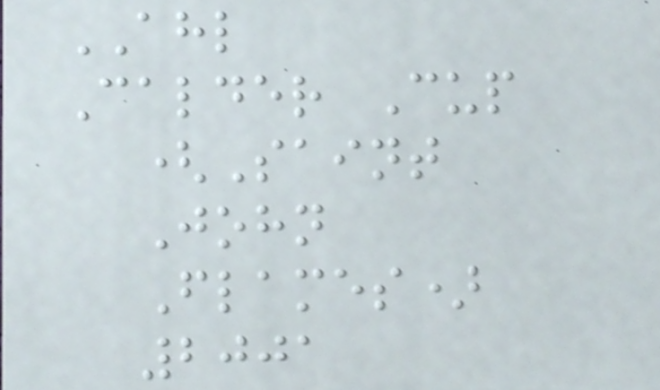AHL
Calder Cup
(Saint
John
Flames)
2001
